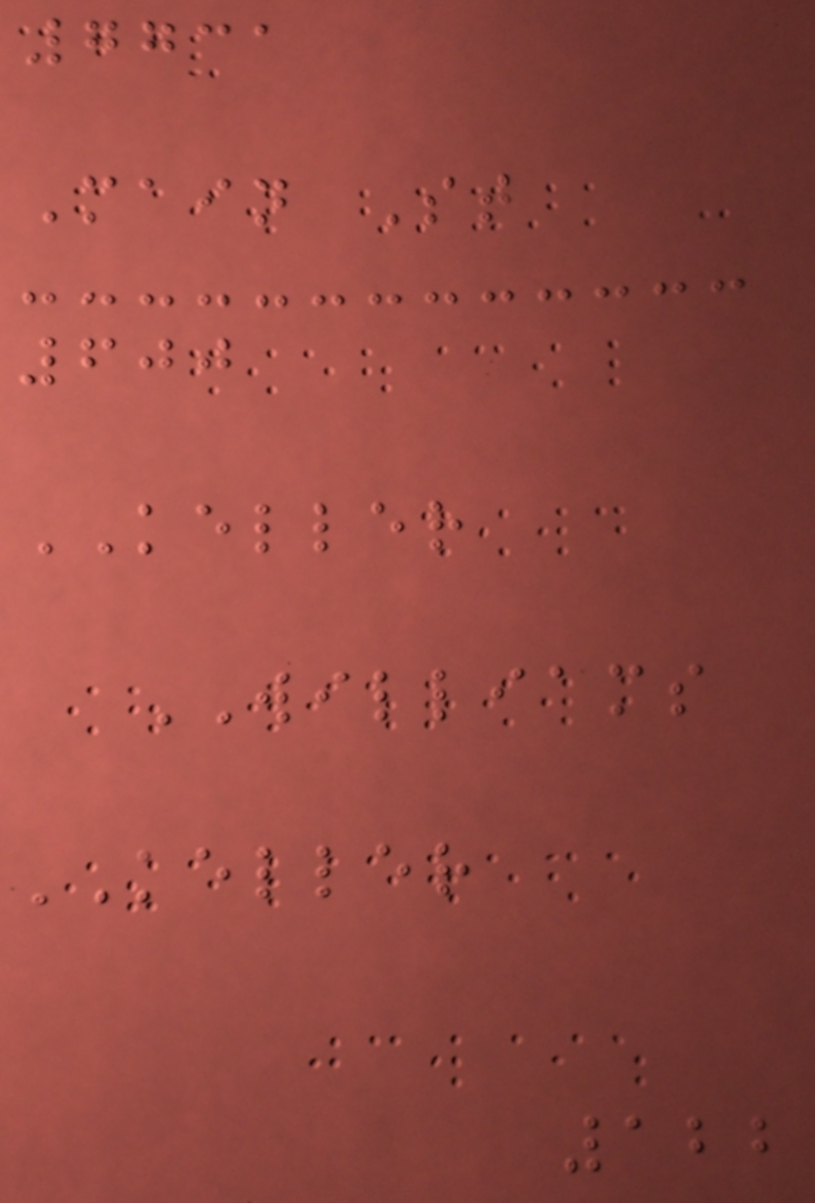7731
Main St
600
KELLER
WILLIAMS
KELLER
122
